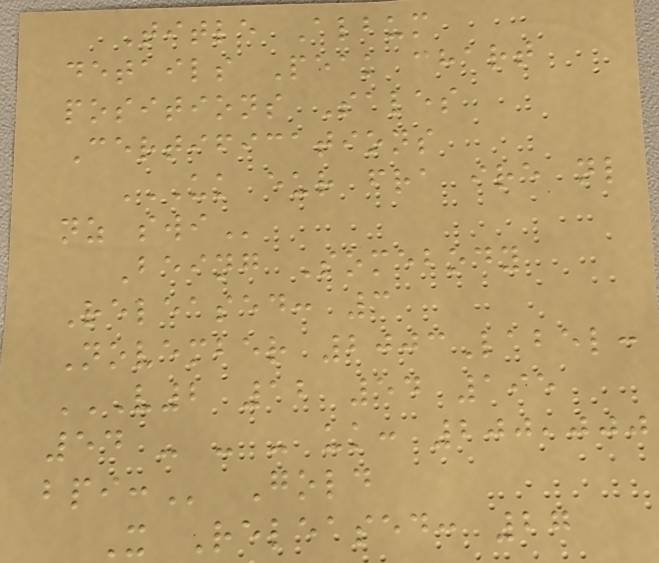Title Album
details Peak chart
positions Sales
Certifications
UK EUR FRA IRE NL
NZ SWI
Being Somebody
Released: 3
November 2003Label:
V2 12 54 195
54 - - - UK: 200,000
BPI: Gold
X Released: 27
